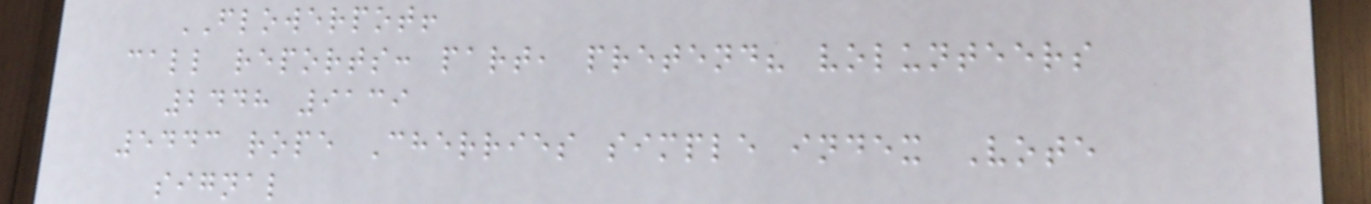FLOWERPOT!
call reports: part, pretend? volunteers
2448 9139
5443 rope Cherries simple index Vote
signal
